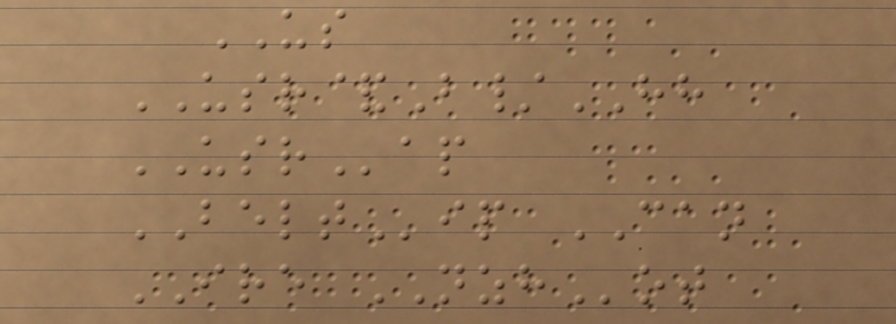US
USR&B/HH
USRap
BELTip CAN
IRE NZHot
